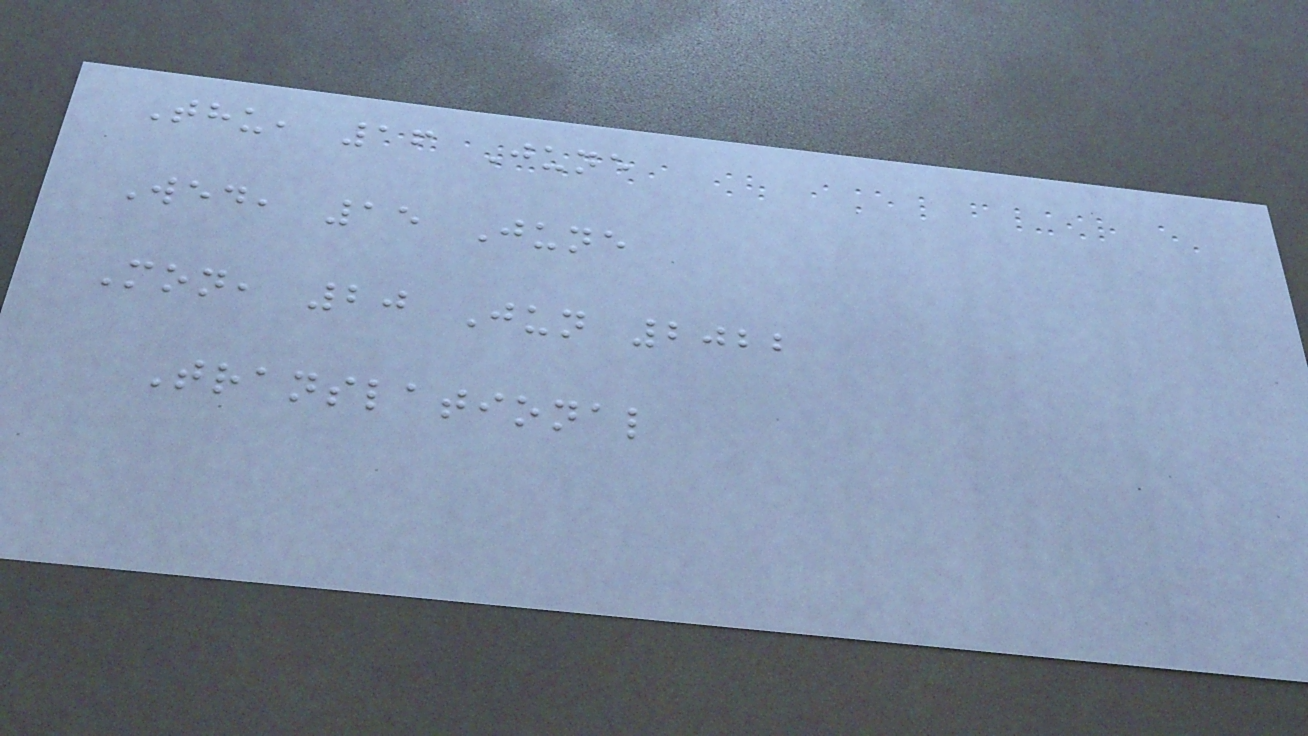Thu, 16 June
Wed, 15 June
Mon, 20 Jun 2022
Translational
